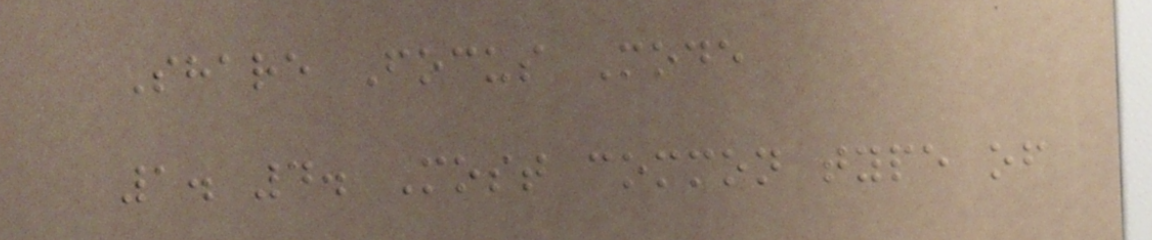Share Focus Mode
1. 4. Most common type of
